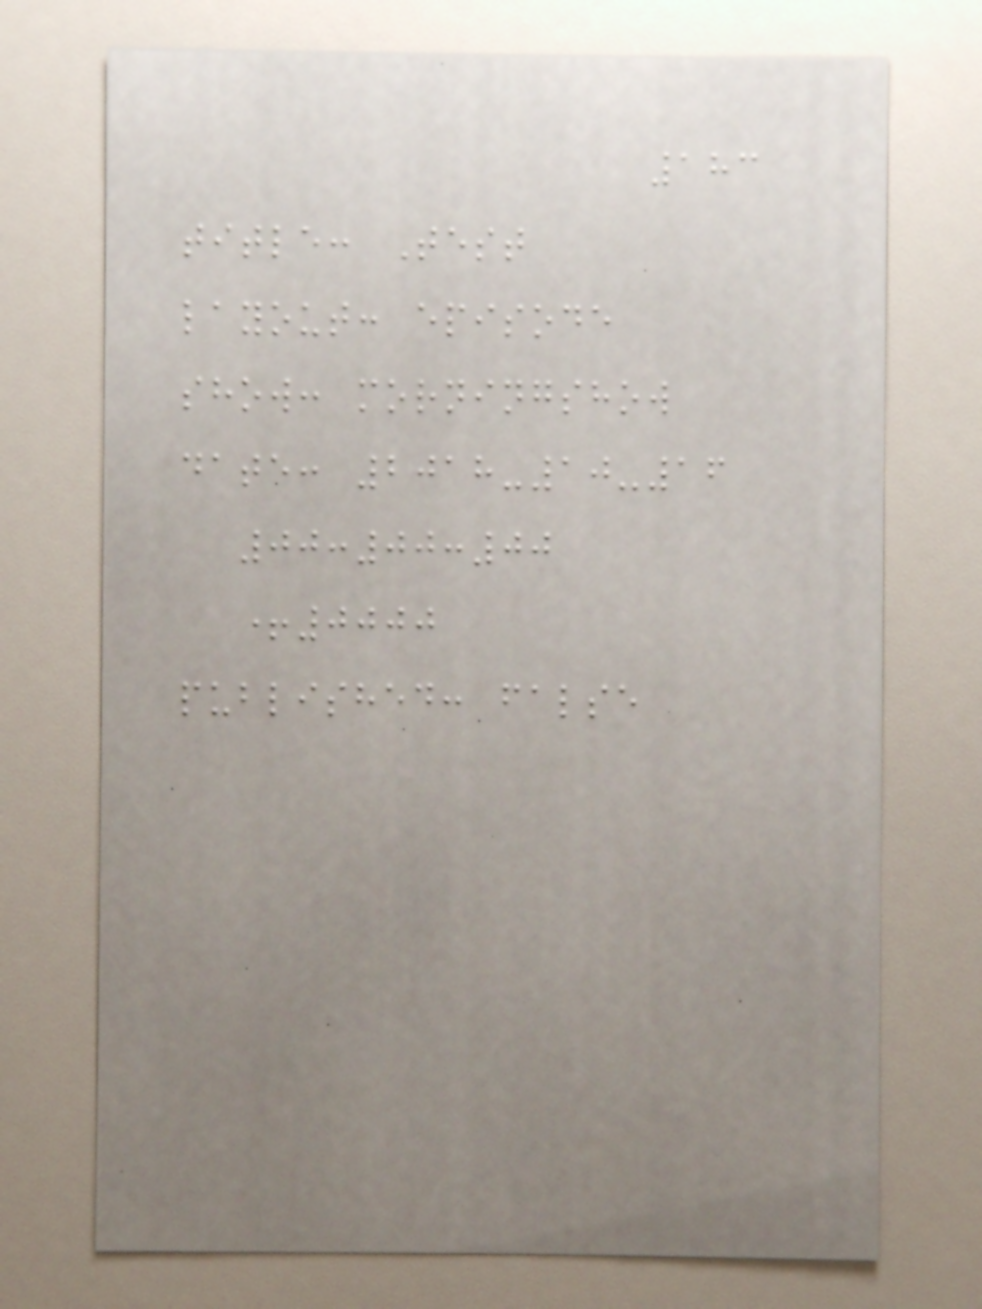183
title: Test
layout: episode
show: morningshow
date: 2018-10-16
00:00:00
+0000
published: false
